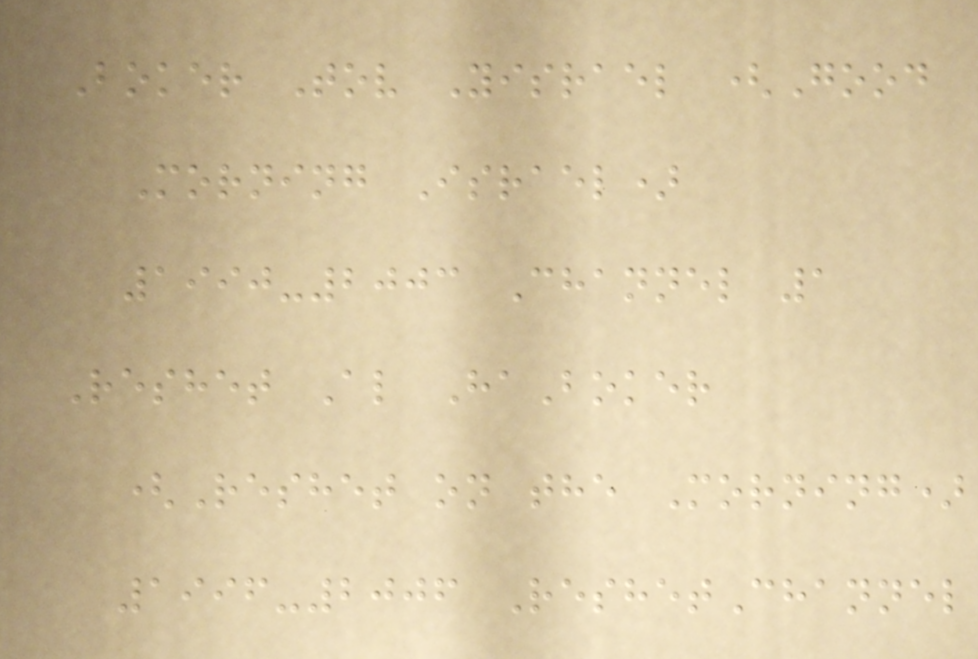Boker Tov Yisrael (Good
Morning Israel)
1990-2003 Channel 1
Reshet Al HaBoker
(Reshet on the Morning)
1996-2006 ReshetChannel
